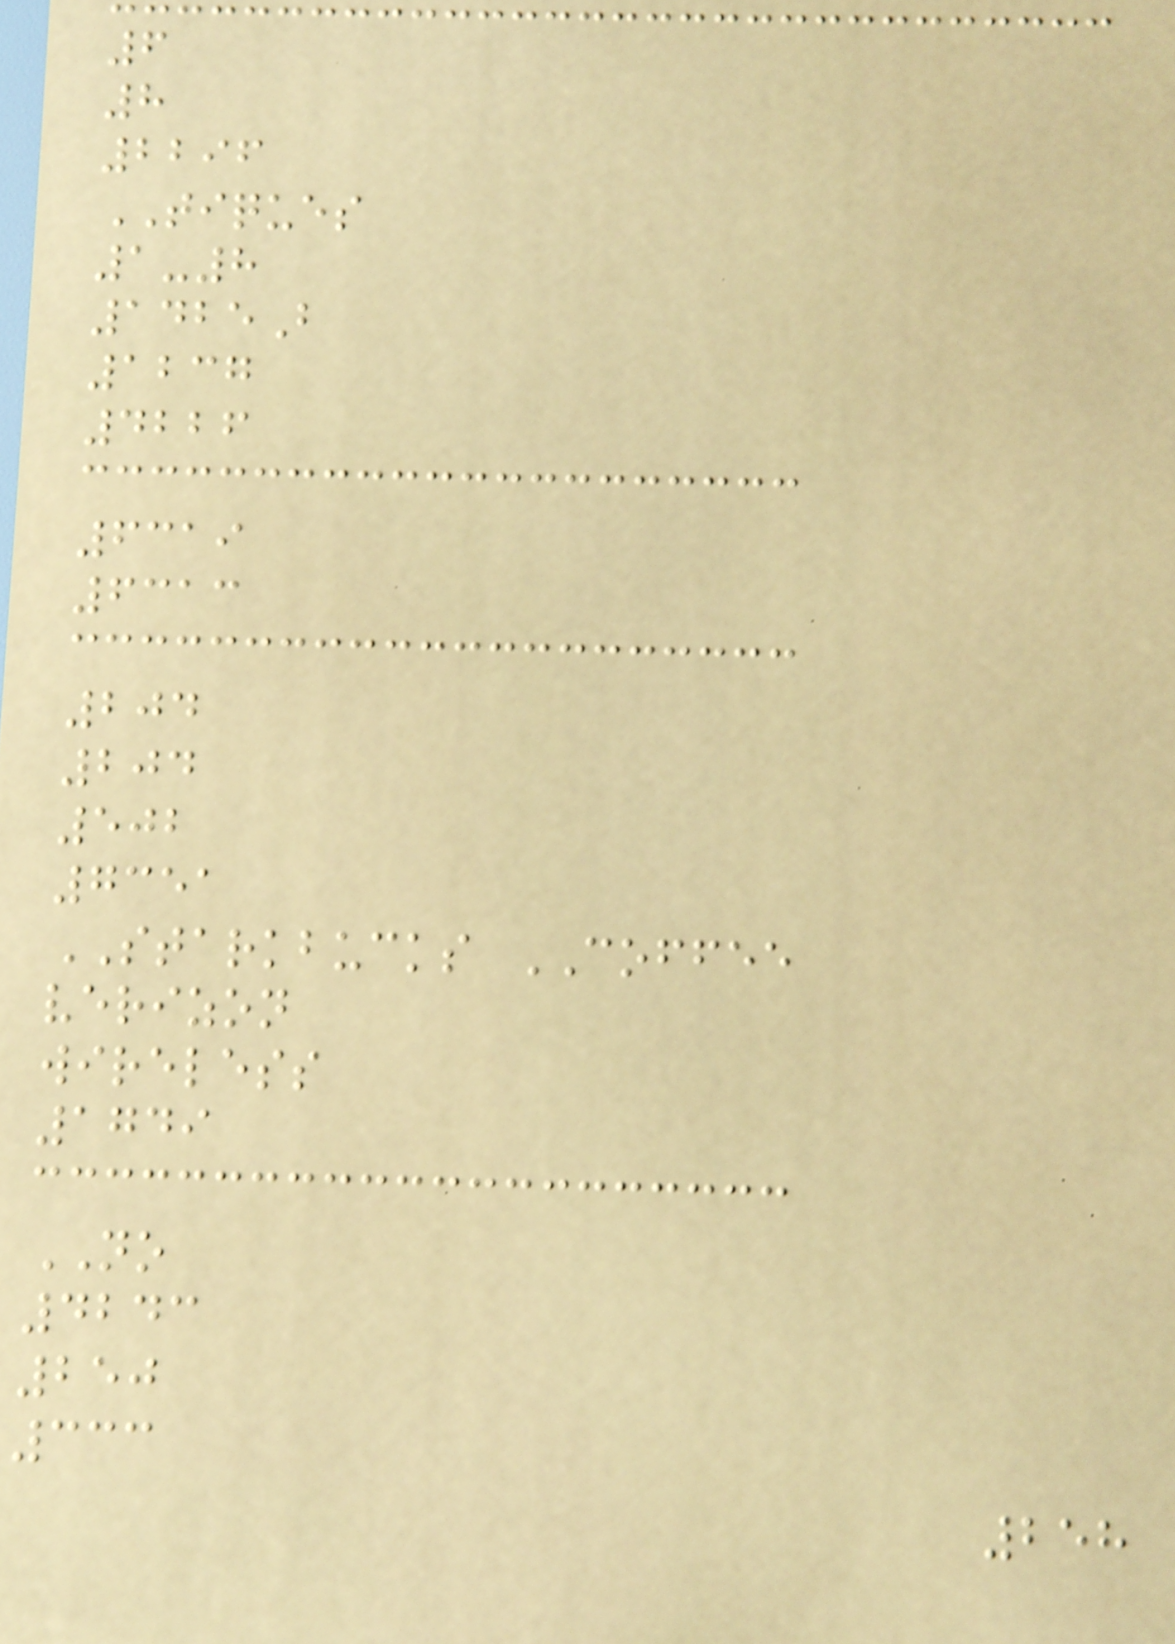6
8
2296
TIQUES
1-8
1425B
1237
4226
6319
6313
204
204
502
7351
STARKBUCKS COFFEE
verizon
wireless
1749
NO
4243
250
333
258
